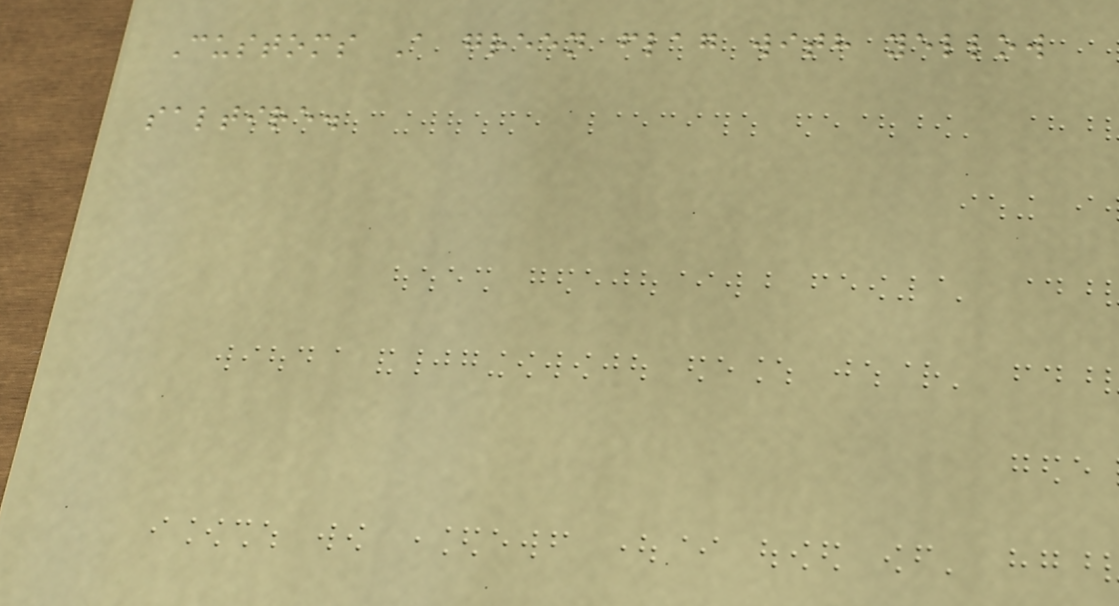Customs A green flag with yellow
saltire.
